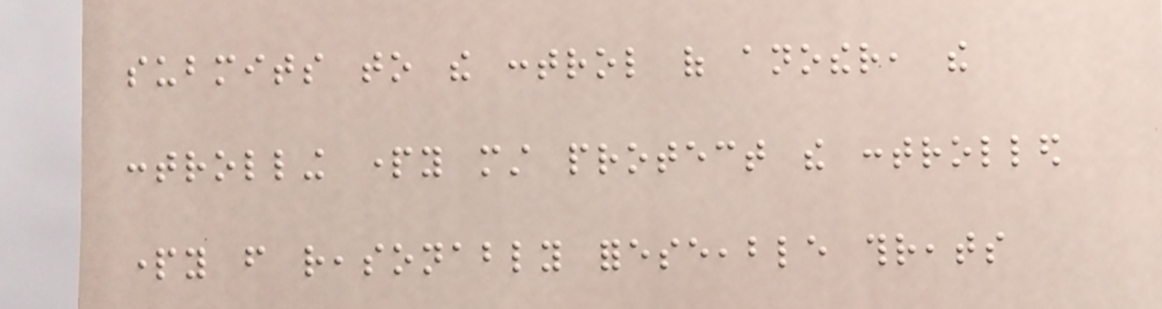submits to the control of another, the
controlling party must protect the controlled
party from reasonably foreseeable threats
